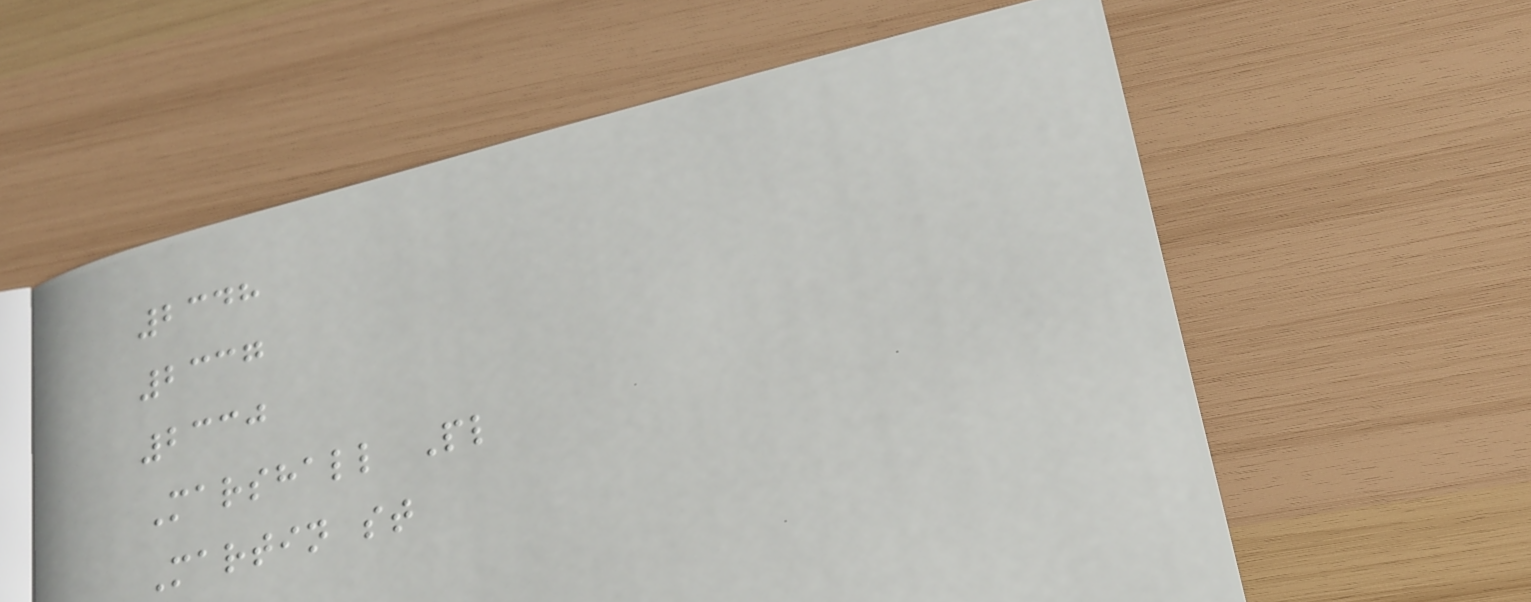2348
2337
2330
Marshall Pl
Martin st
